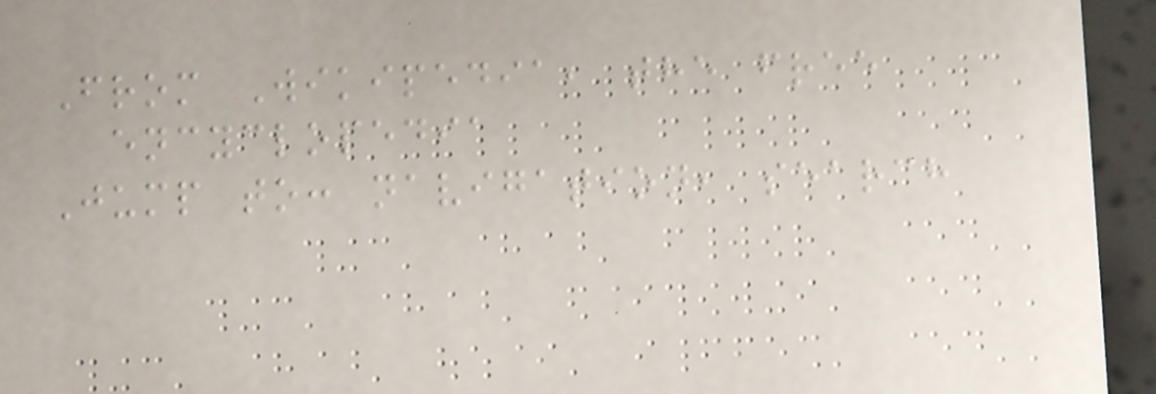From Wikipedia, the free
encyclopedia
Jump to: navigation, search
